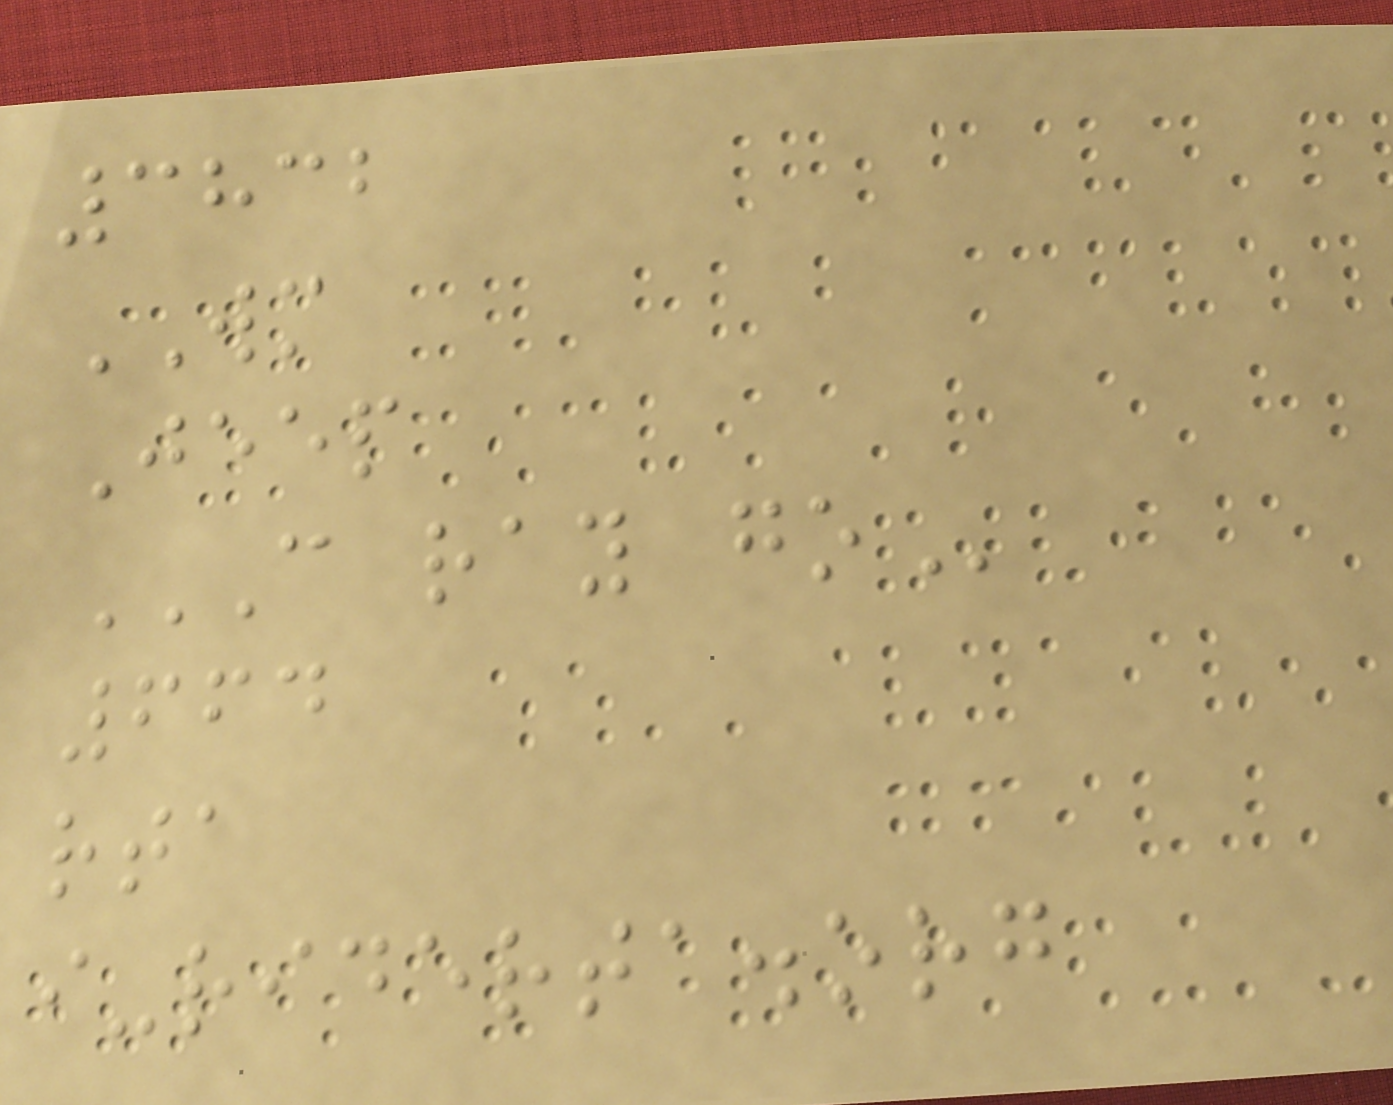3832
WM
Jeep
C RAY GO
664
rta
i-riderta.org
